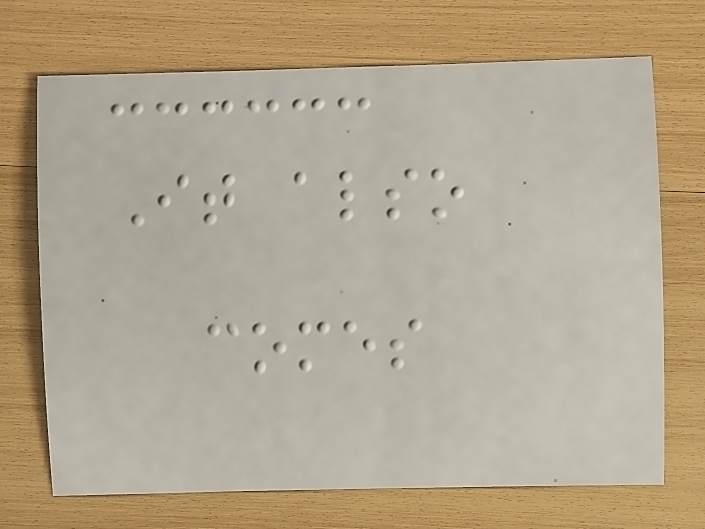It also
comes
